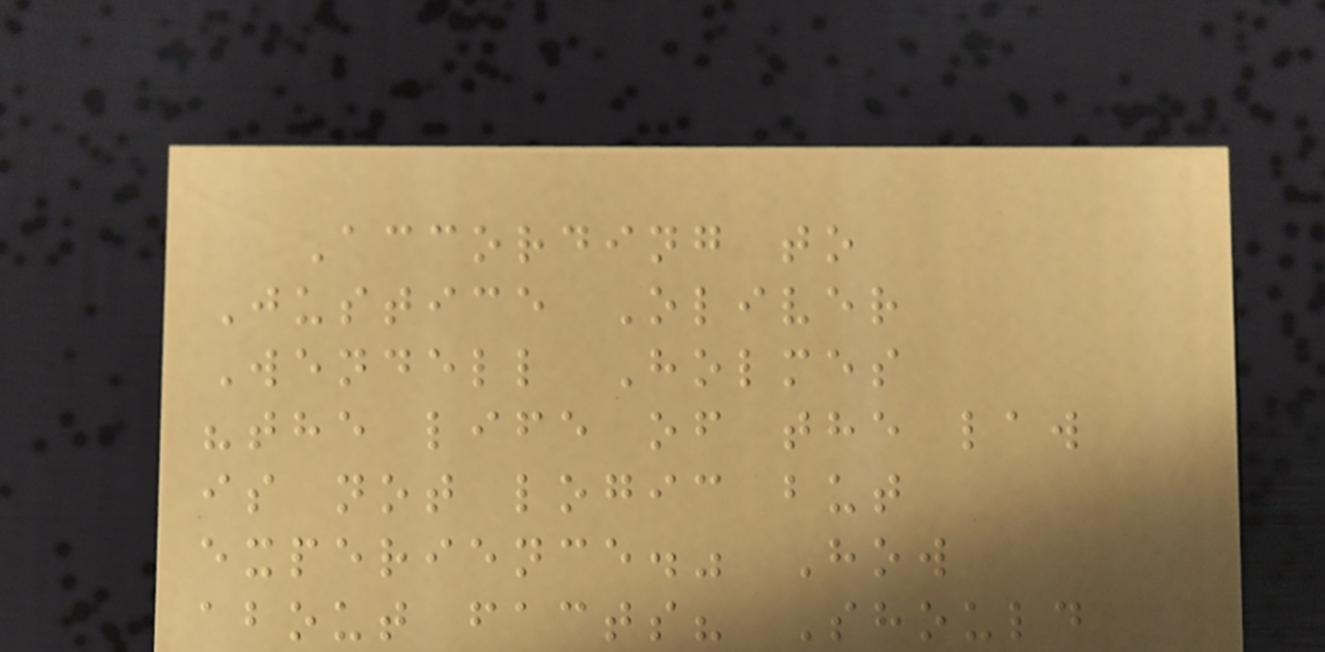According to
Justice Oliver
Wendell Holmes
"the life of the law
is not logic but
experience." How
about facts? Should
